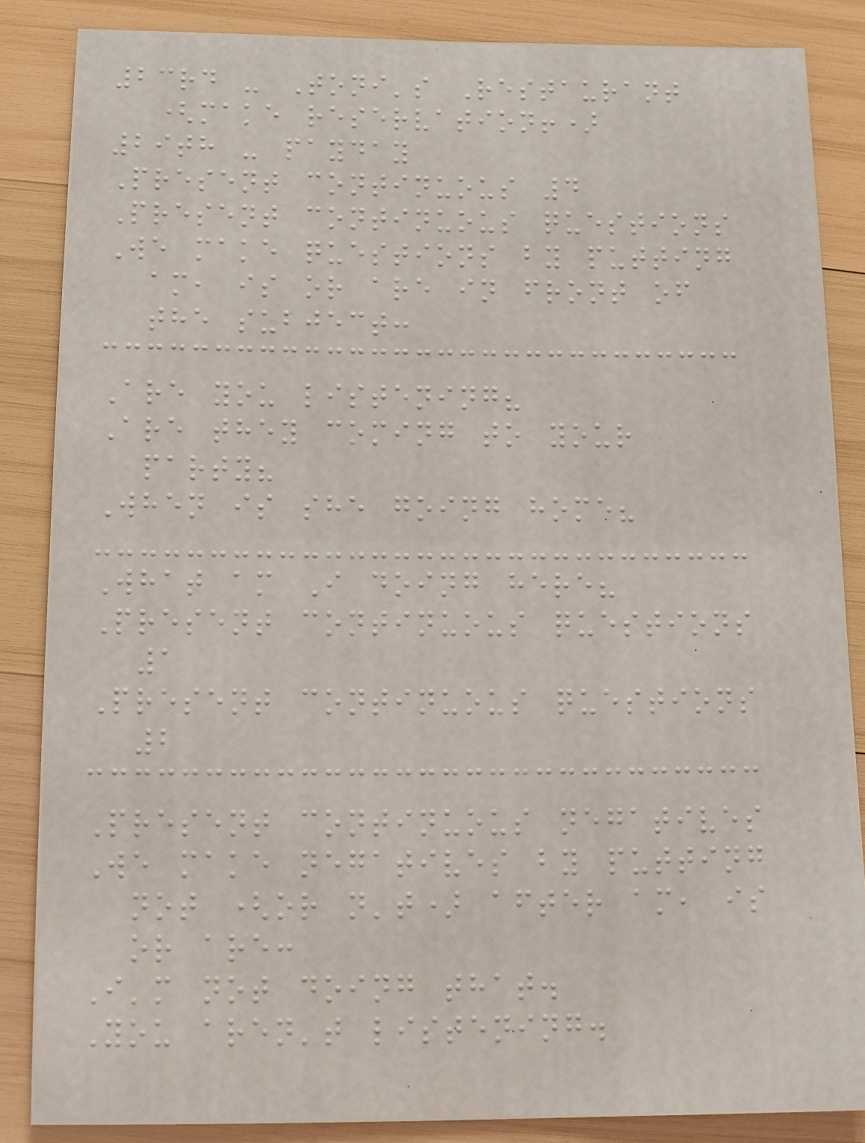23rd - Toni's Restaurant
(make reservation!)
29th - payday
Present continuous 4
Present continuous questions
We make questions by putting
am, is or are in front of
the subject:
Are you listening?
Are they coming to your
party?
When is she going home?
What am I doing here?
Present continuous questions
1
Present continuous questions
2
Present continuous negatives
We make negatives by putting
not (or n't) after am, is
or are:
I'm not doing that.
You aren't listening.
